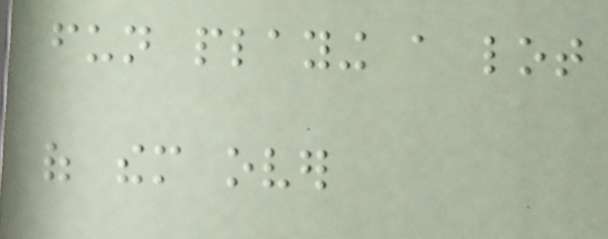fun playing a lot
of them over
